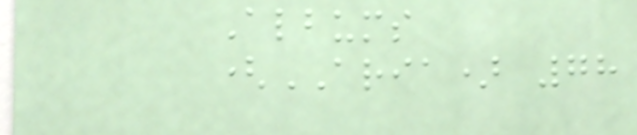Albums
(ARIA) 78
